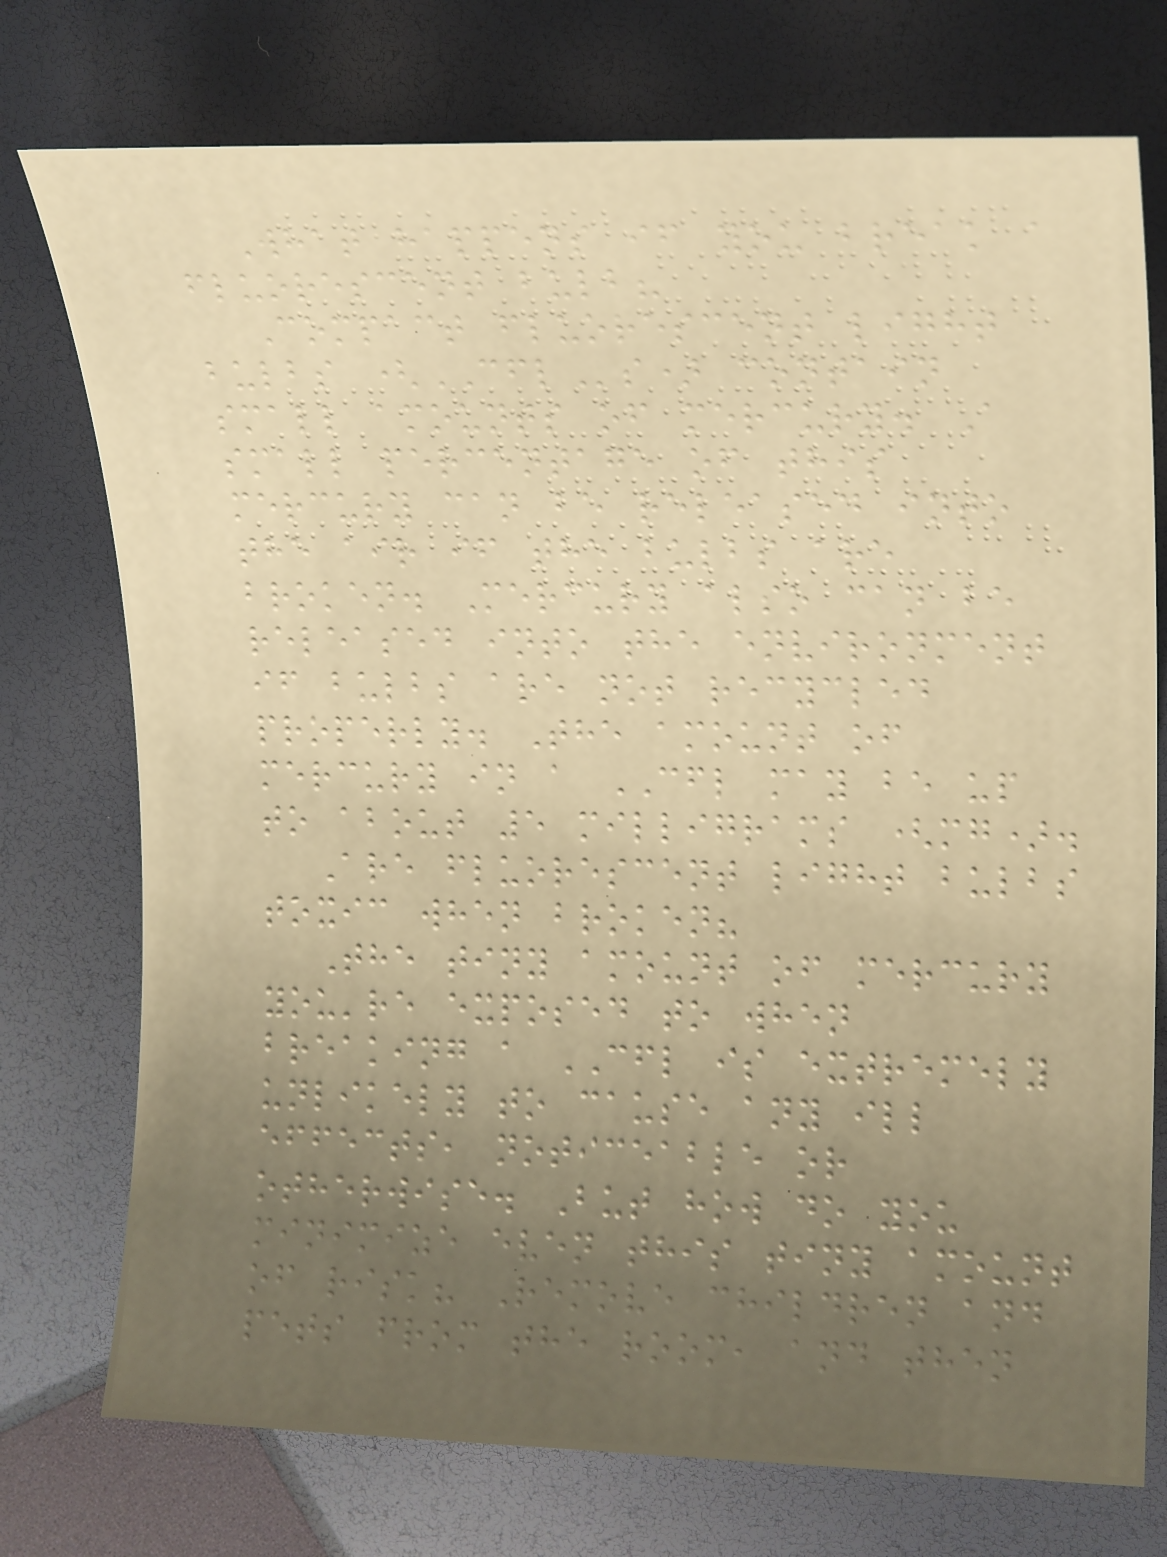What happens if you break a
fluorescent bulb?
Compact fluorescent light
bulbs (CFLs) contain
small amounts of mercury. A
small percentage of this
mercury can be released into
the air if the bulbs are
broken. Mercury also can be
released into the environment
if bulbs are not recycled
properly. The amount of
mercury in a CFL may be up
to about 5 milligrams (mg).
Are fluorescent light bulbs
toxic when broken?
The tiny amount of mercury
you're exposed to when
breaking a CFL is extremely
unlikely to cause any ill
effects, noticeable or
otherwise. But how do you
minimize even this tiny amount
of risk? Remove children and
pets from the room, and then
